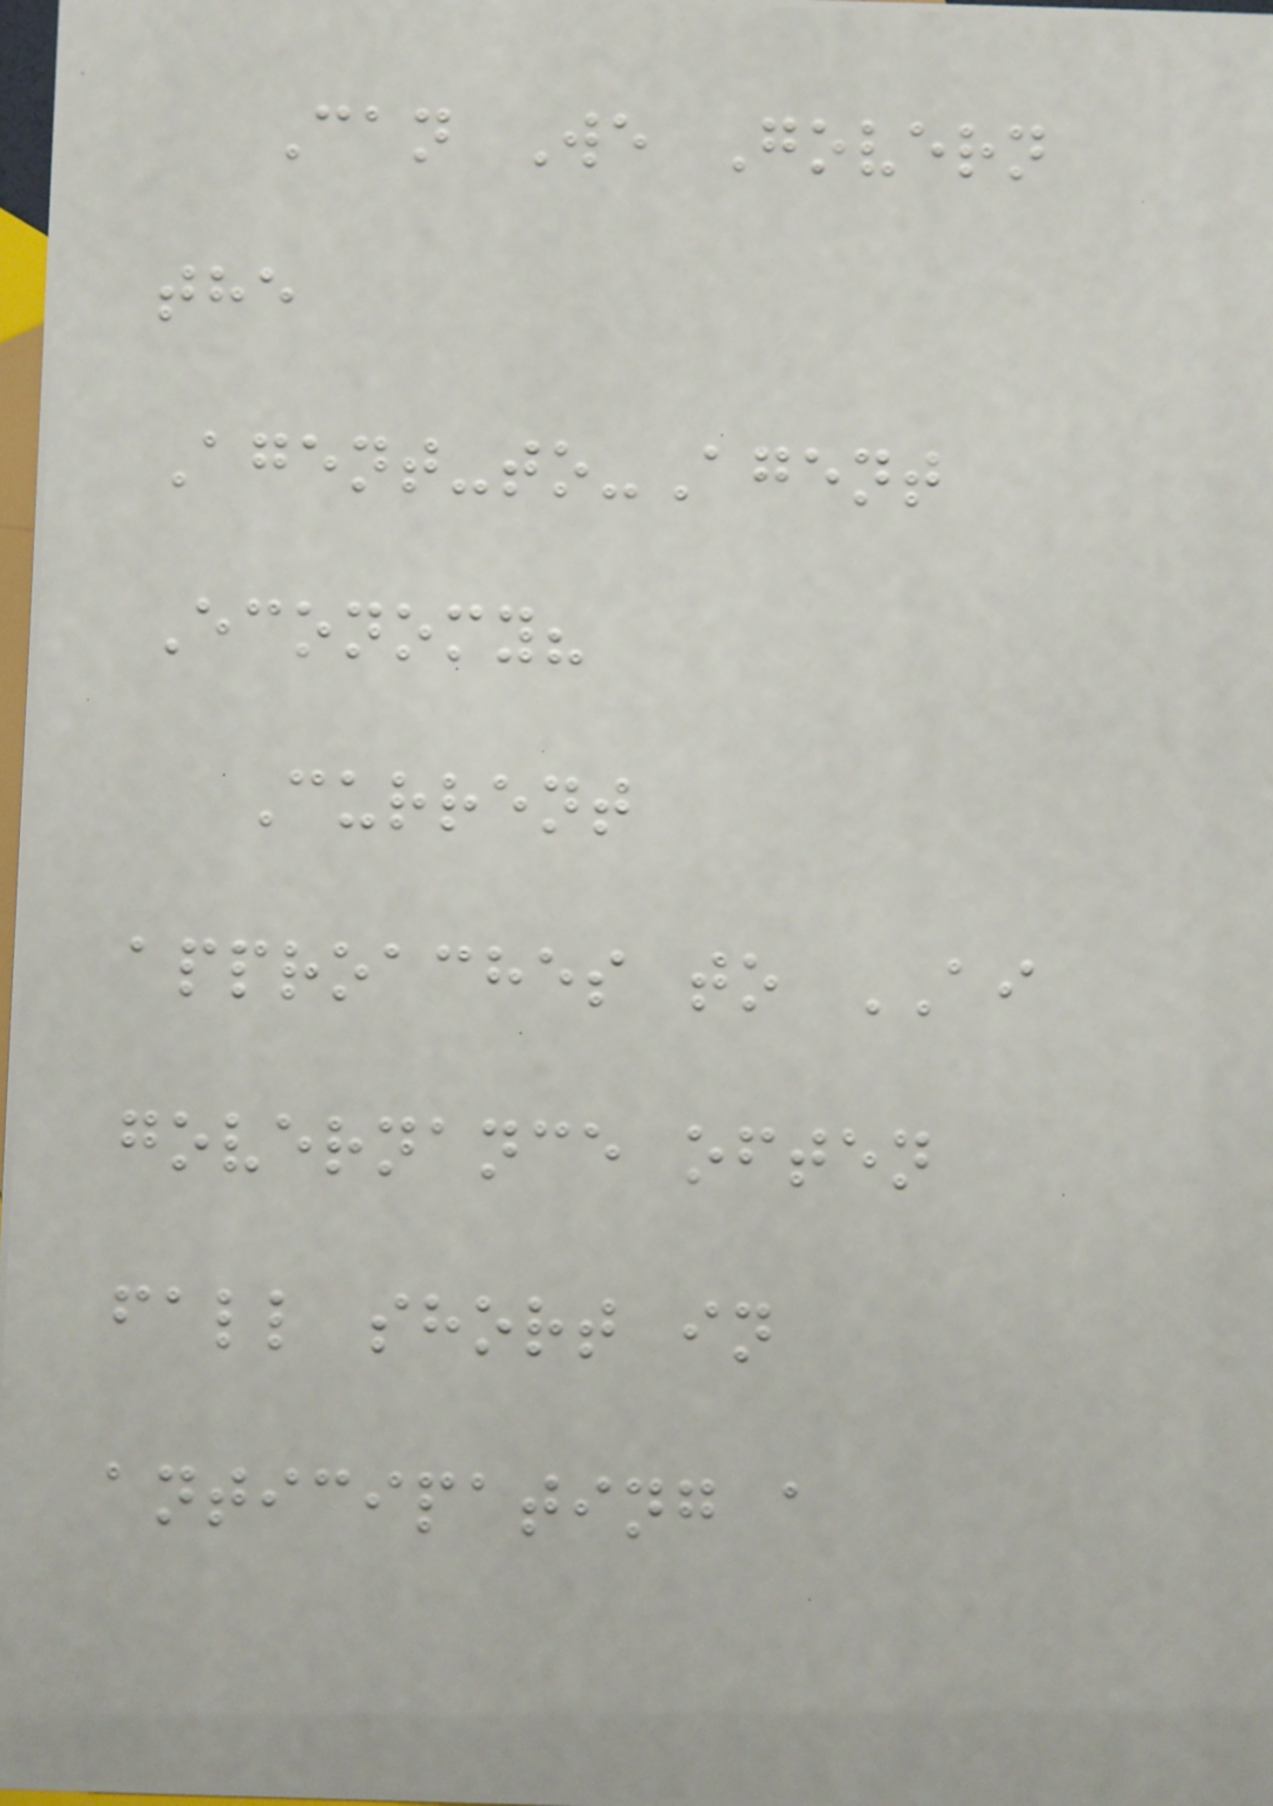Can We Govern
the
Agent-to-Agent
Economy?
Current
approaches to AI
governance often
fall short in
anticipating a
